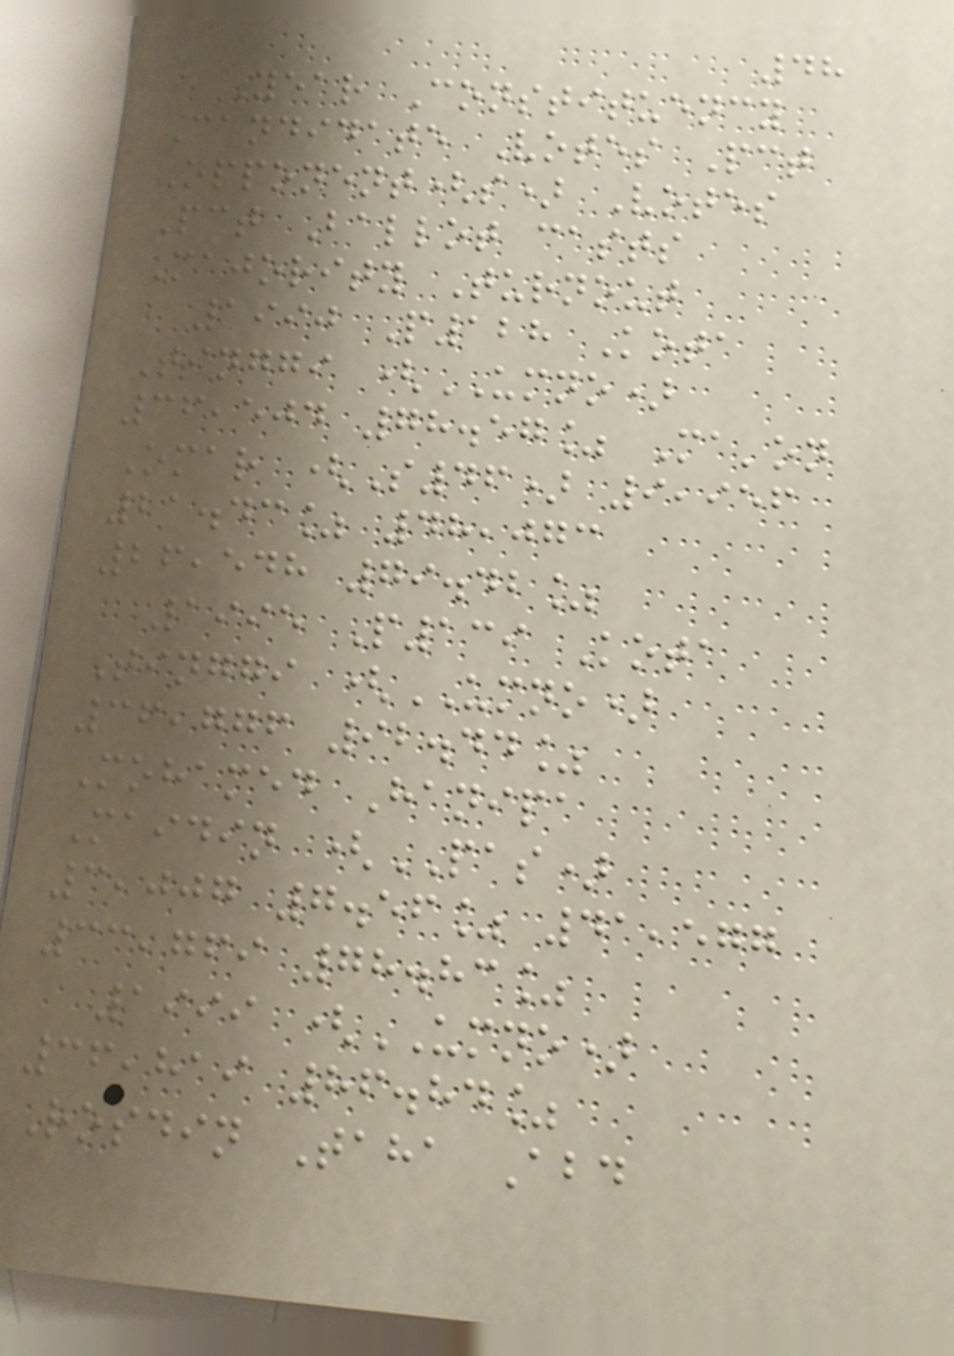48
Year Constituency
Candidate Votes Pct
Opponent(s) Votes
Pct Ballot casts
Majority Turnout
1990 P128 Kota
Tinggi (UMNO)
36,504 78.57% Ma'on
Omar (S46) 9,956
21.43% 48,073
26,548 79.42%
1995 P139 Kota
Tinggi (UMNO)
36,776 92.44%
Mohamed Hanipa
Maidin (PAS)
3,007 7.56% 41,577
33,769 78.83%
1999 (UMNO)
36,819 86.84%
Rosdin Taha Abd
